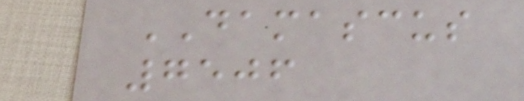DAMASCUS
7506
